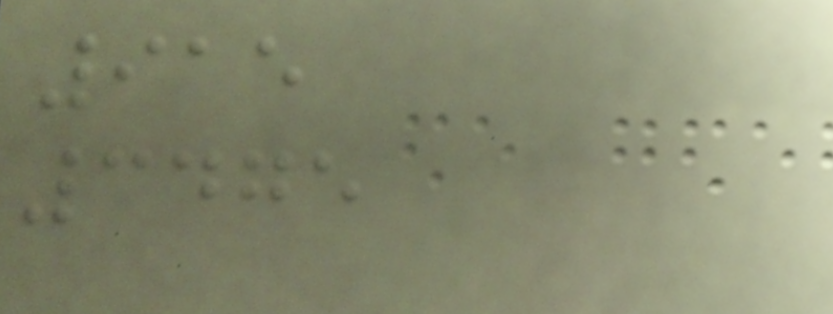915
3475
